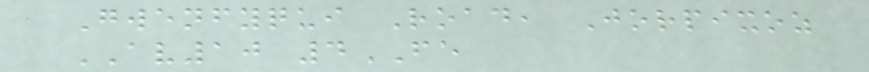Gwenfyqui Road, Jorpixoz
AV10 4FE
